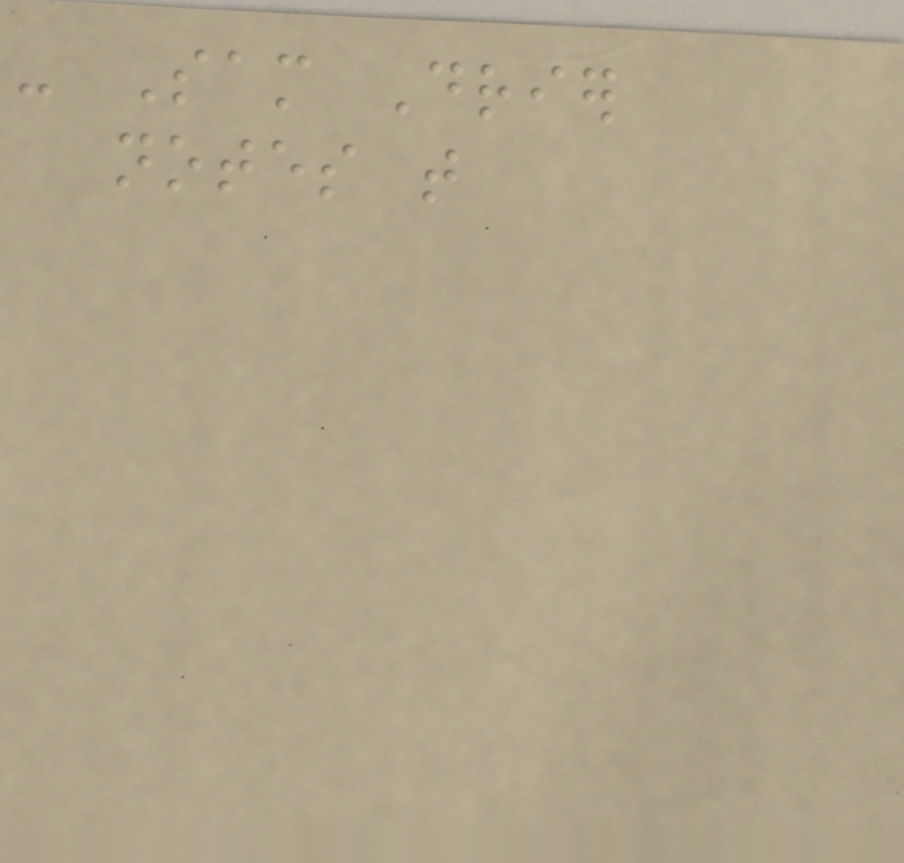- Sam Drier
notes that
